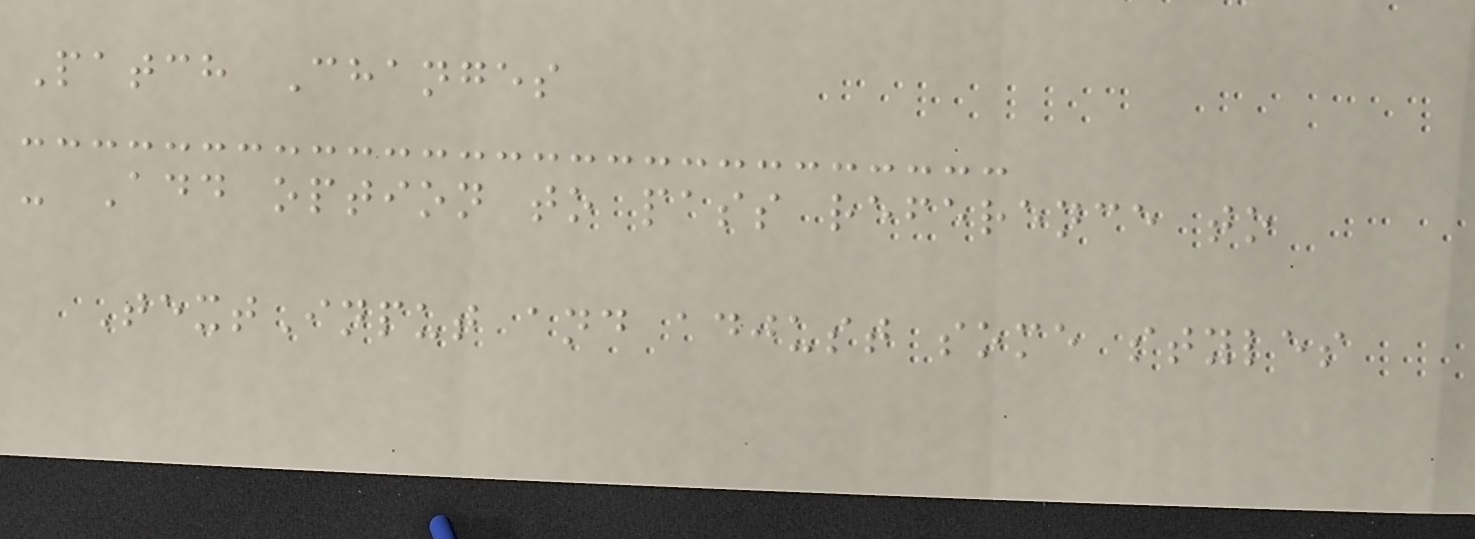Patch Changes
- Add option to pass reference to
TextInput and adjust some styles
